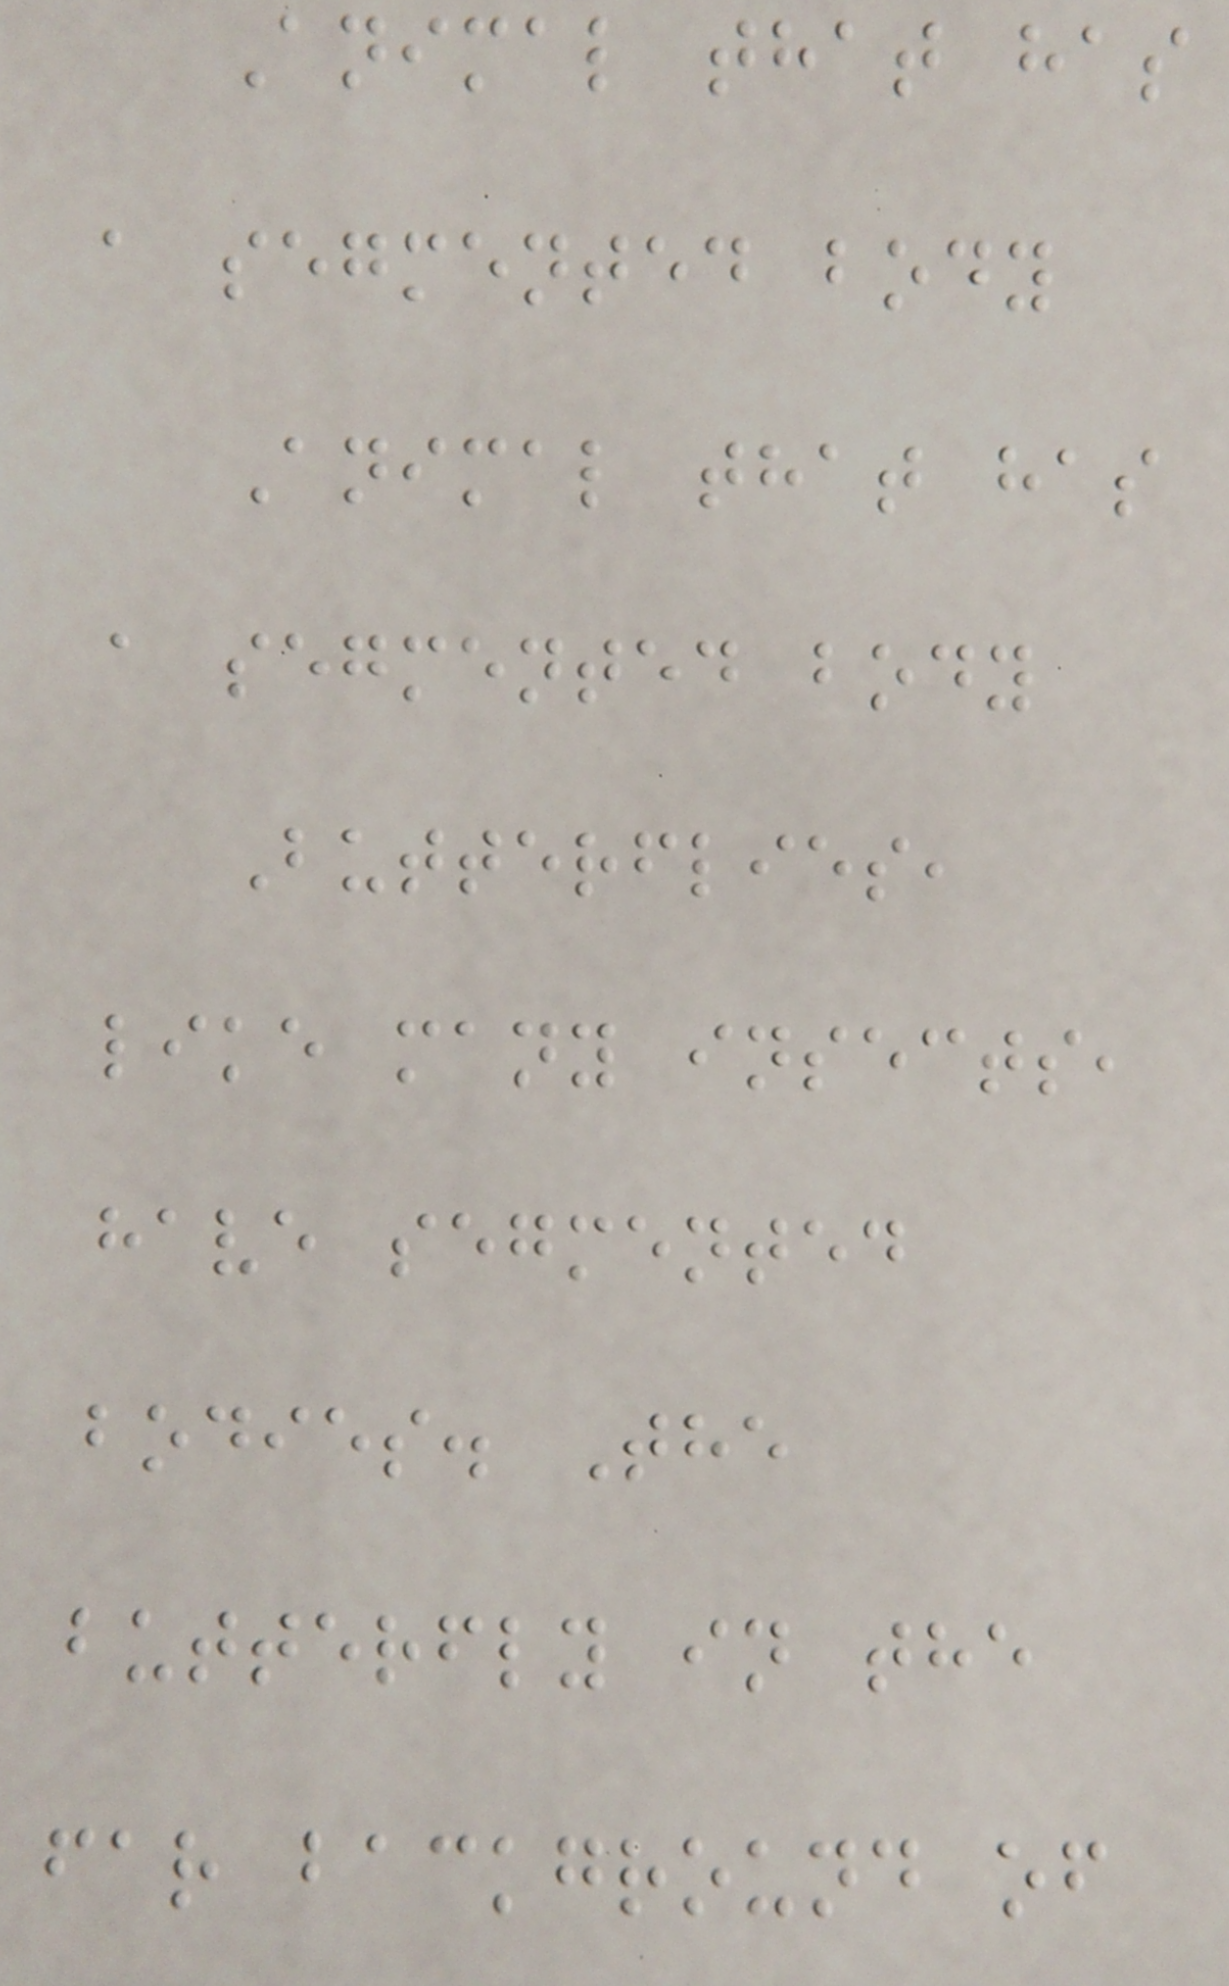Animal that has
a segmented body
Animal that has
a segmented body
Butterflies,
like many insects,
have segmented
bodies. The
butterfly in the
far background of
